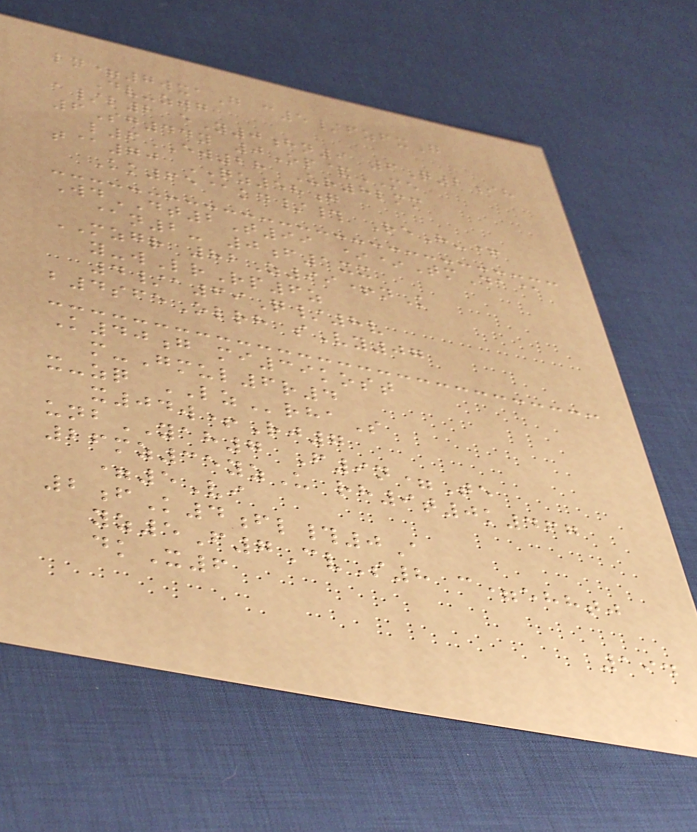ln=7wxaG c5/fzfxG
Dv-zwg
a/l2 eY0hn9 6Q2ih
6Sg44y 0Op&ME
l6EW28 Ur8lmm
t@70 QZ58g
Kk65@kd/# ReH-+
WdDT2T99 **TmDa@
@n2- 0f1xx
MZGR 82Z99+nK
y-wLrRp6z
4/a69Q/8v
b4sfeOlrh sVy07
K40g mi39kost
m-Gmul6r4
x-zq LZrhaS
x04w+Rj7
unbYAH7 F9n=Te
26mz35yzU rh9t0k467
=5Vi
2fK4fl#0A
yz5F7CvS8 c=ehhtj
dkX6
194
